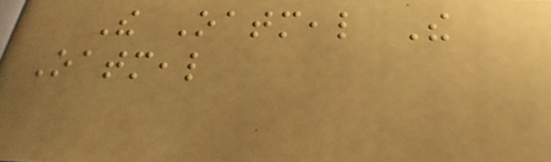The Oatmeal The
Oatmeal
